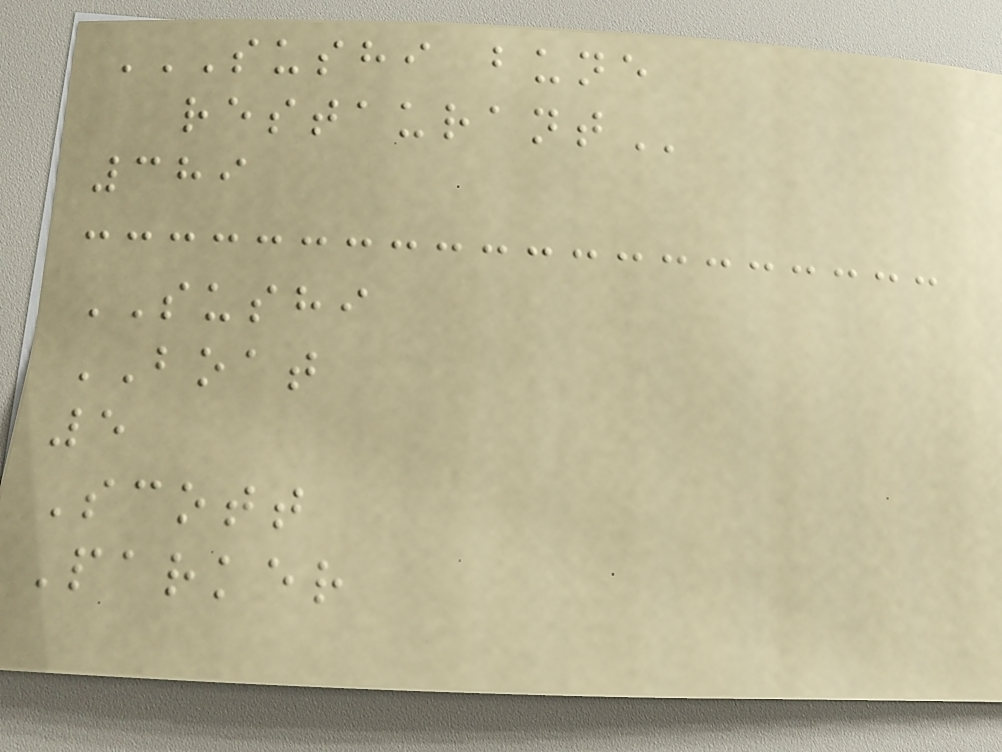SUSHI BUNE
RESTAURANT
389
SUSHI
BOAT
5
Scott
Parker
